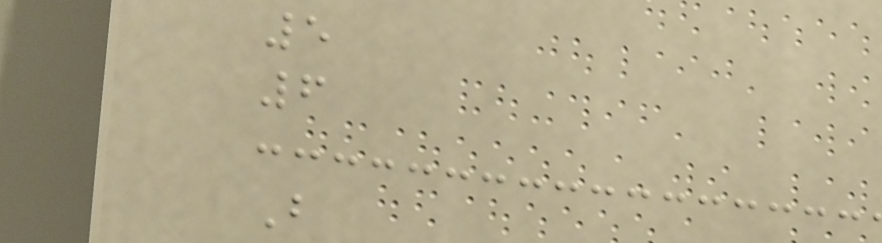5
6
B
